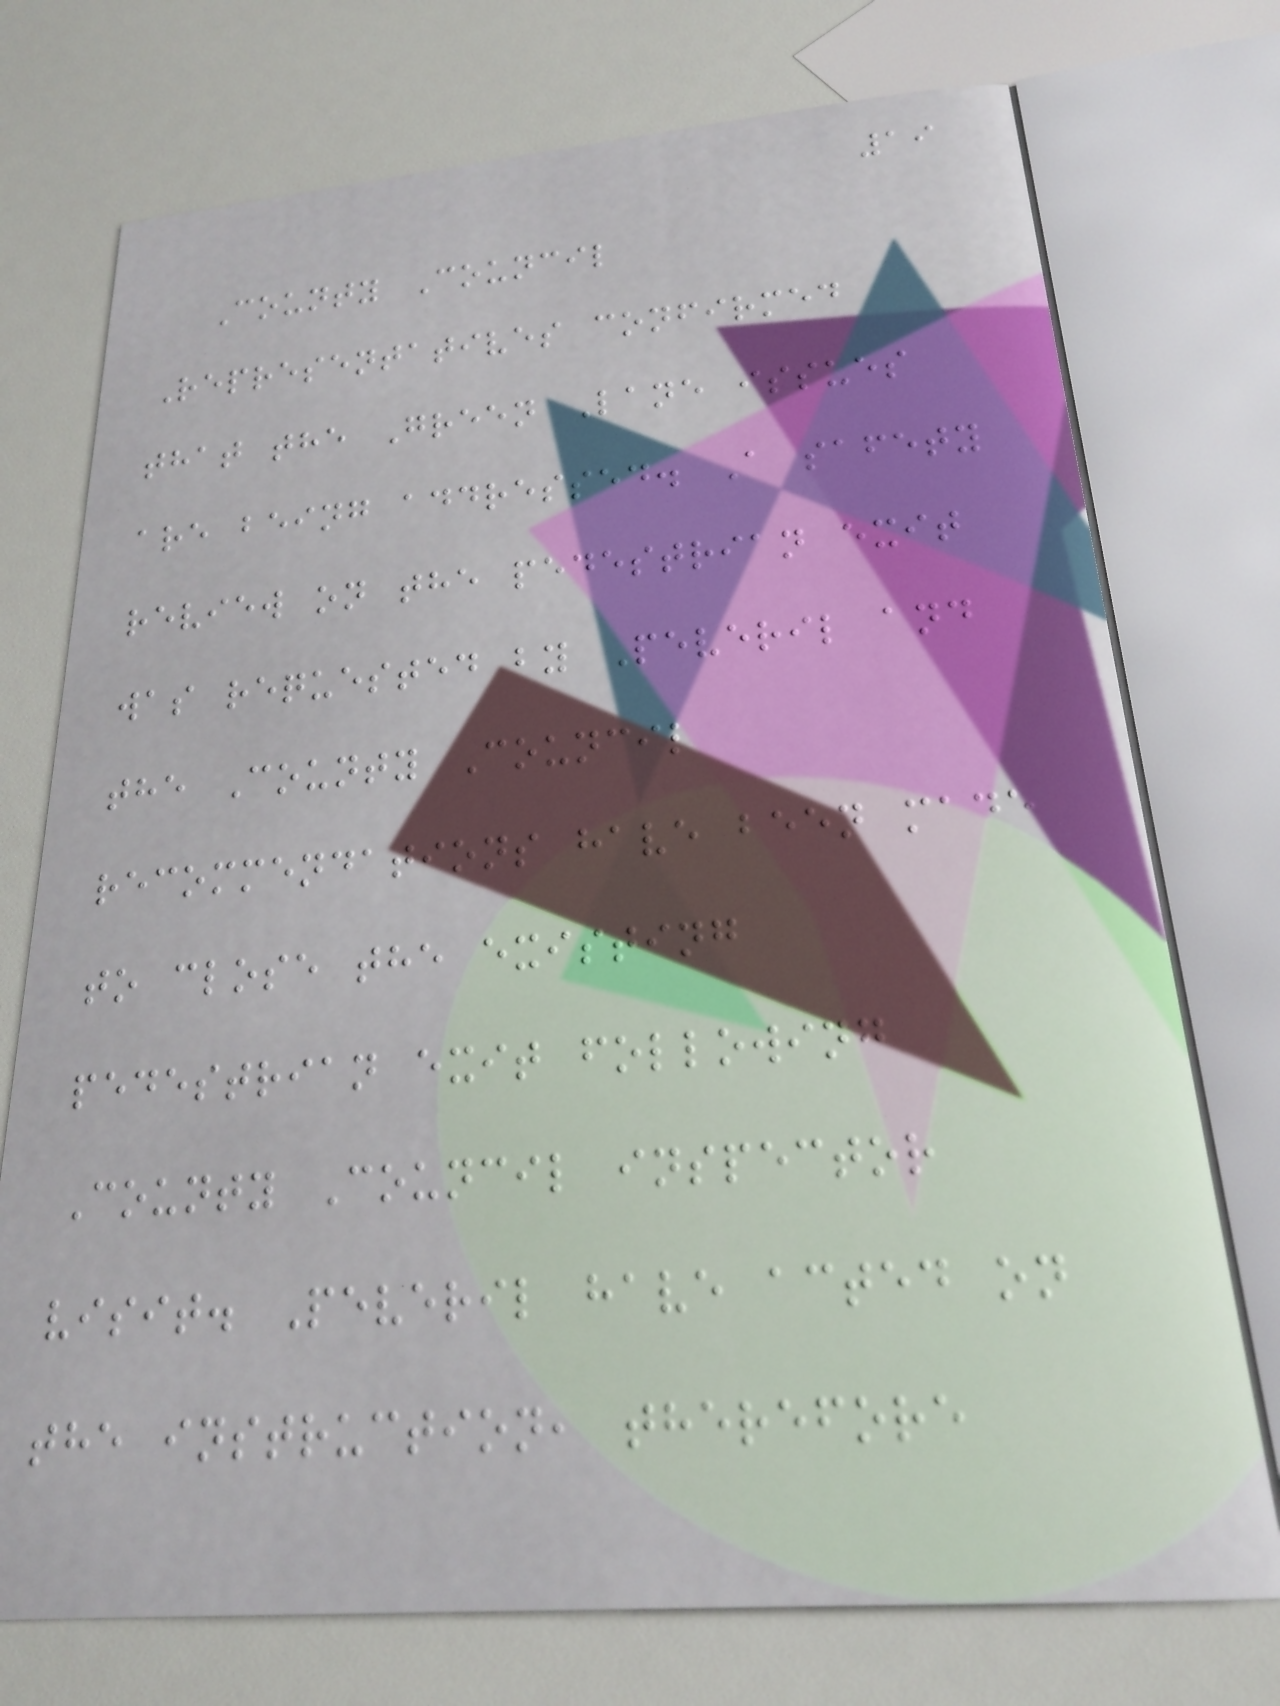19
County Council
Representatives confirmed
that the Green Lane issues
are being addressed. A safety
review on the pedestrian exit
was requested by Peveril and
the County Council
recommendations have been made
to close the existing
pedestrian exit following
County Council inspector
visit. Peveril have acted on
the instruction, therefore
